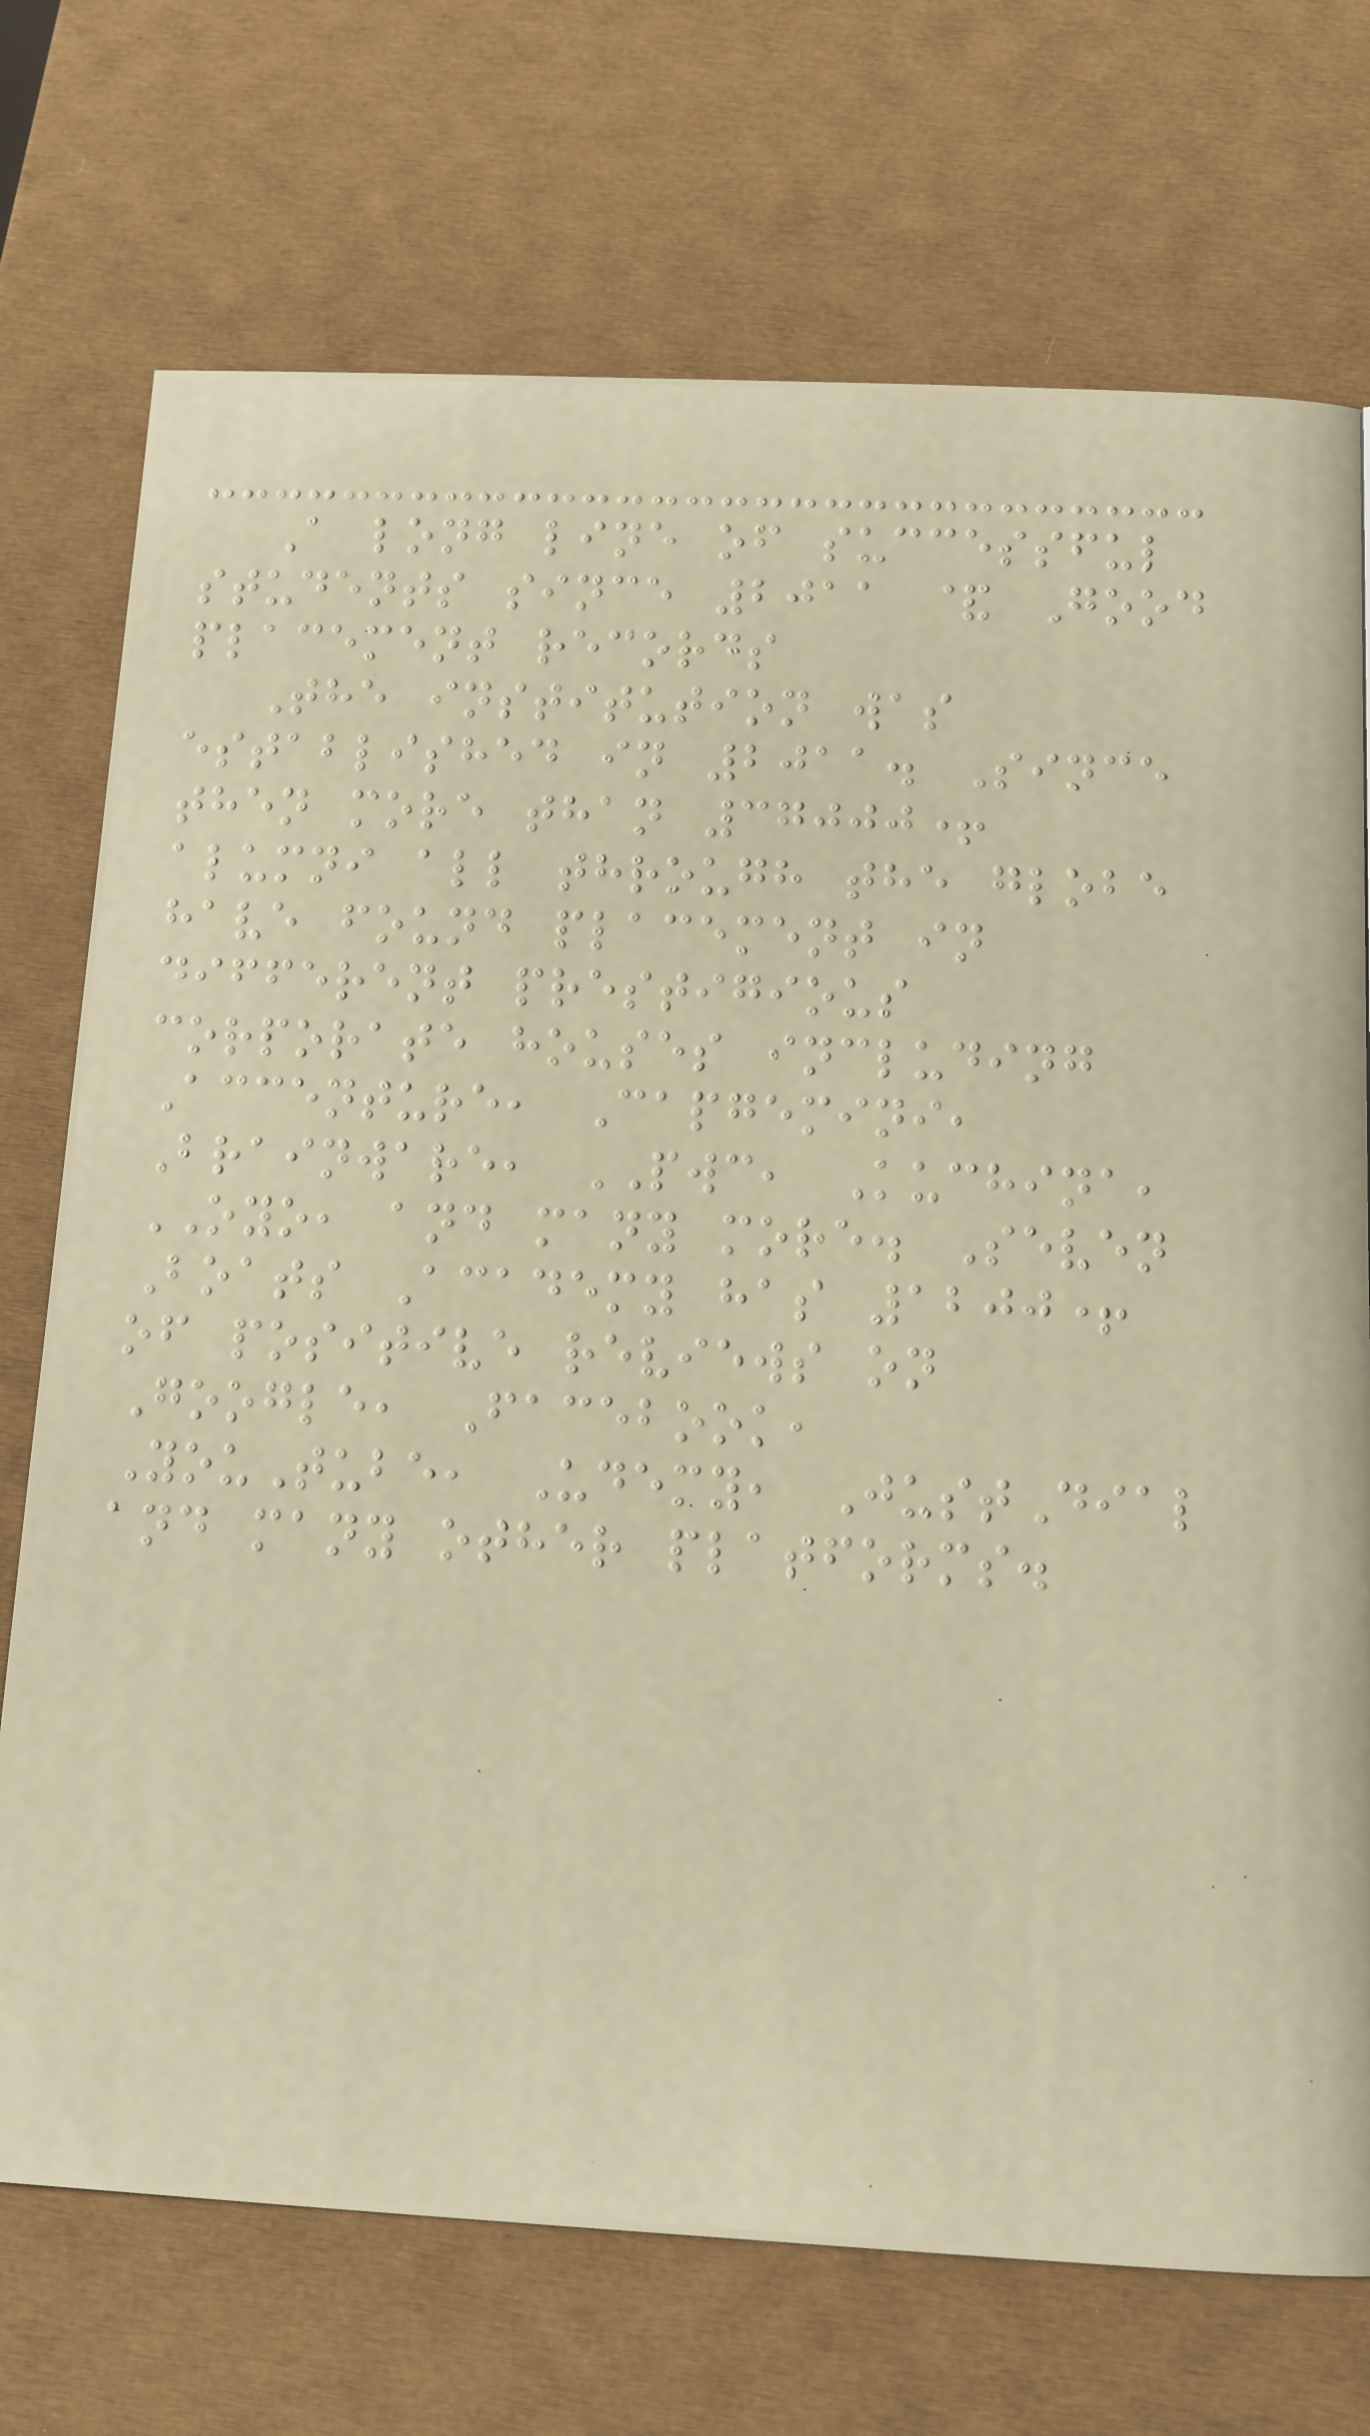A long line of successful
students since 2011 & Good
placement records
The institution was
established in 2011. Since
then more than 37000+
alumni all through the globe
have found placement in
different prestigious
corporate houses including
Accenture, Capgemini,
Brainware, PWC, Kuchina,
OYO, and many more. Seven
Boats Academy has 1200+
of positive reviews on
Google, Facebook,
YouTube, Udemy, JustDial
and many other platforms.
